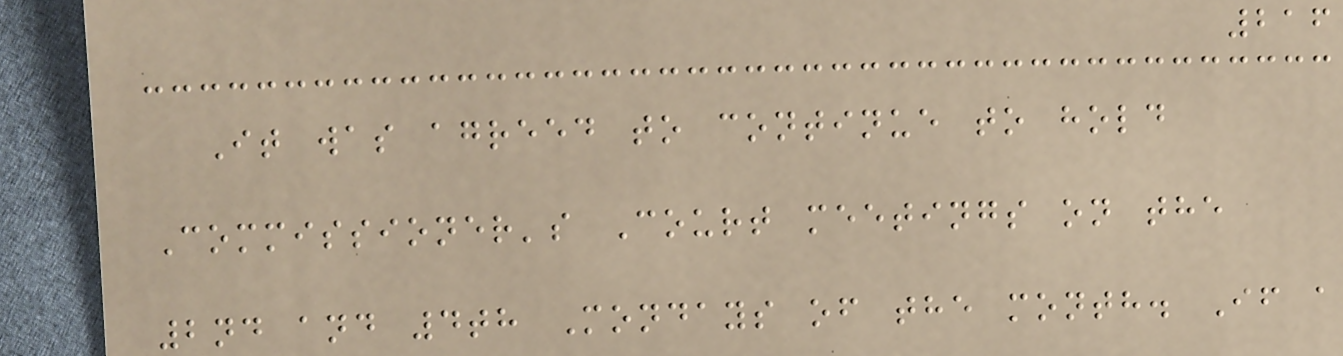216
It was agreed to continue to hold
Commissioner's Court meetings on the
2nd and 4th Mondays of the month. If a
